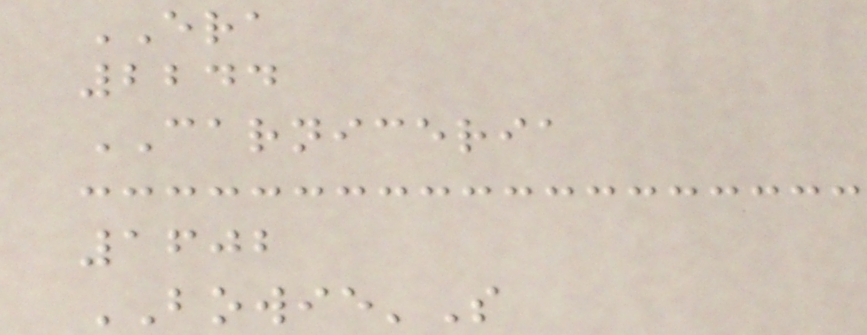ERA
2244
CARNICERIA
1602
BOWIE'S
